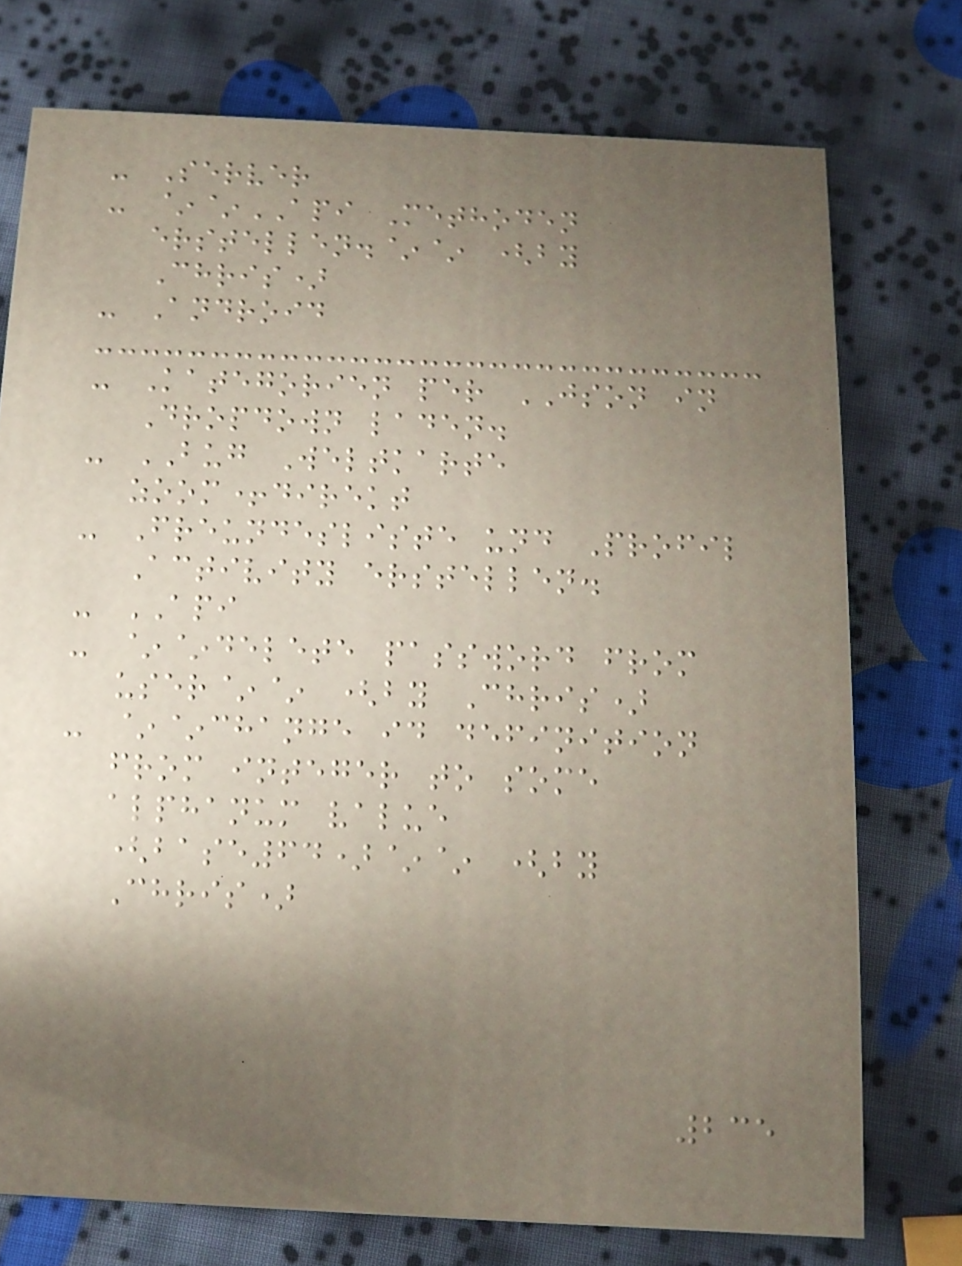- Server
- ~~API Methoden
erstellen.~~ (by
Chris)
- Android
- Kategorien per JSON in
Dropdown laden.
- BUG Weltkarte
zoom+direkt
- Freundesliste und Profil
Activity erstellen.
- API
- ~~delete password from
user~~ (by Chris)
- ~~change id definition
from integer to some
alphanum value
(base64)~~ (by
Chris)
235
